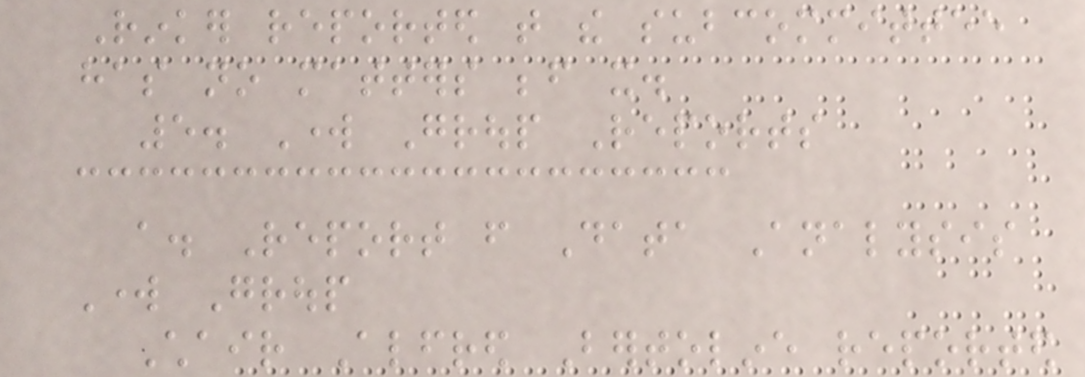Rinker reported that the subcommittee
has no matters before it.
5. Work Group Reports
a. Report from Data Analysis
Work Group
Chair Alfred Bertoline reported
